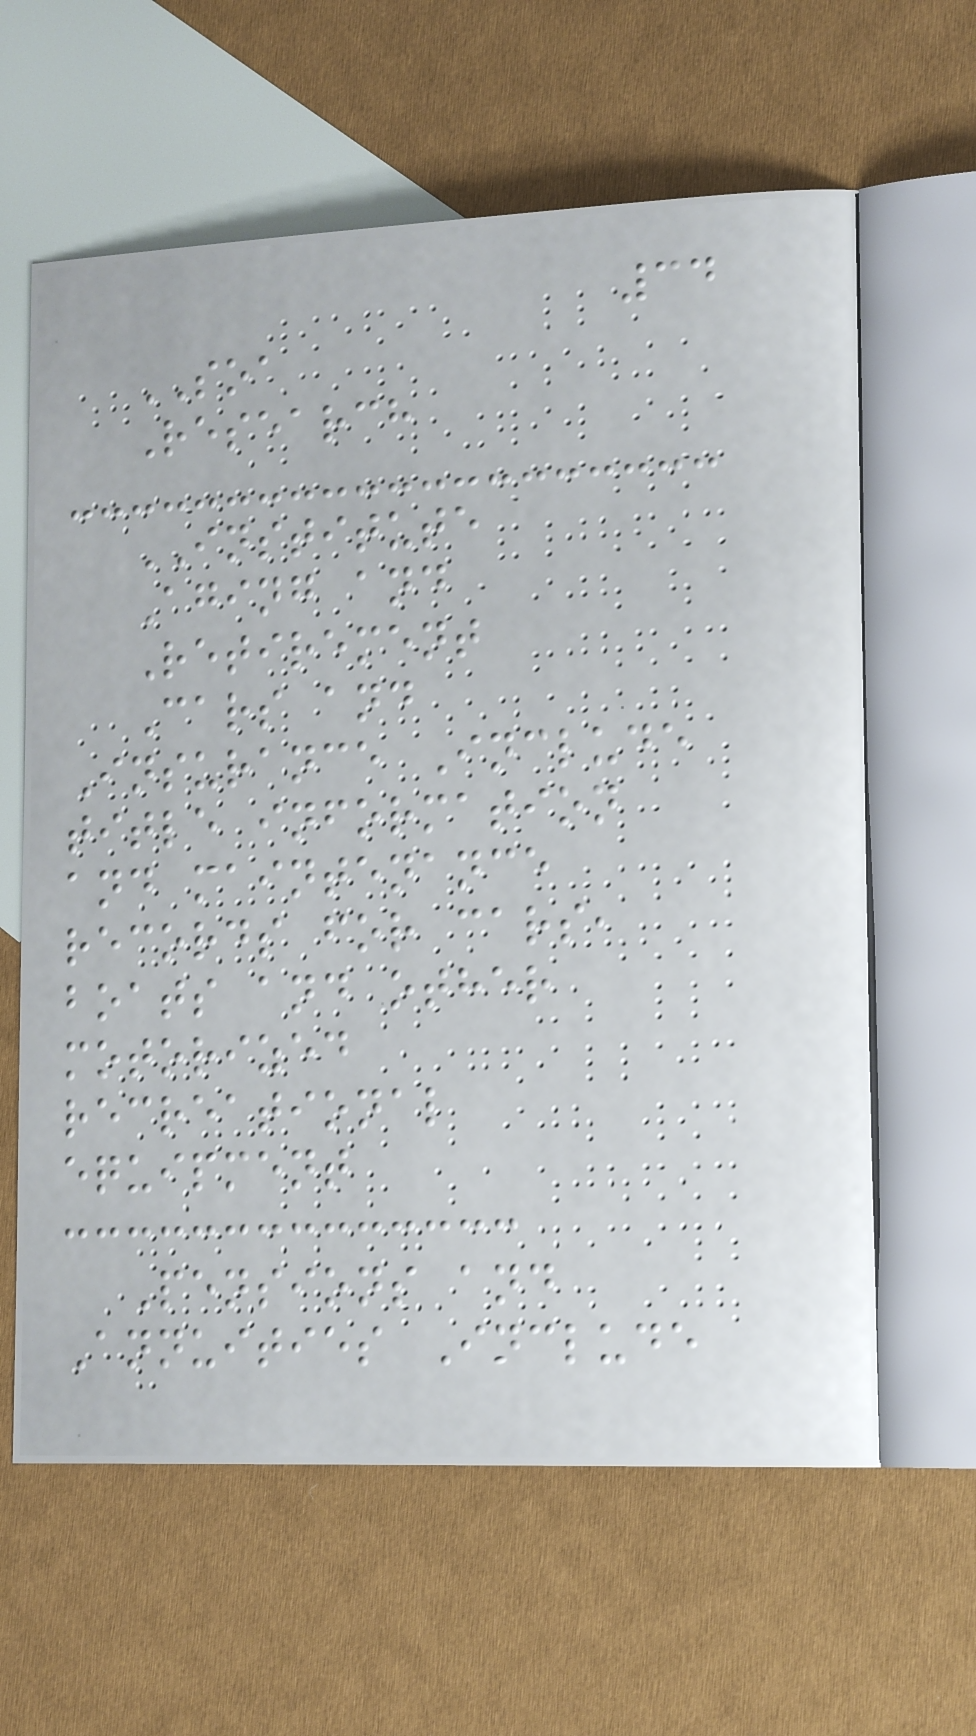34
SOA
Research
INSTITUTE
Aging and
Retirement
Cars and
Insurance Include
title information
and maintenance
records for cars,
boats and other
motorized
recreational
equipment
Pensions and
Annuities Include
